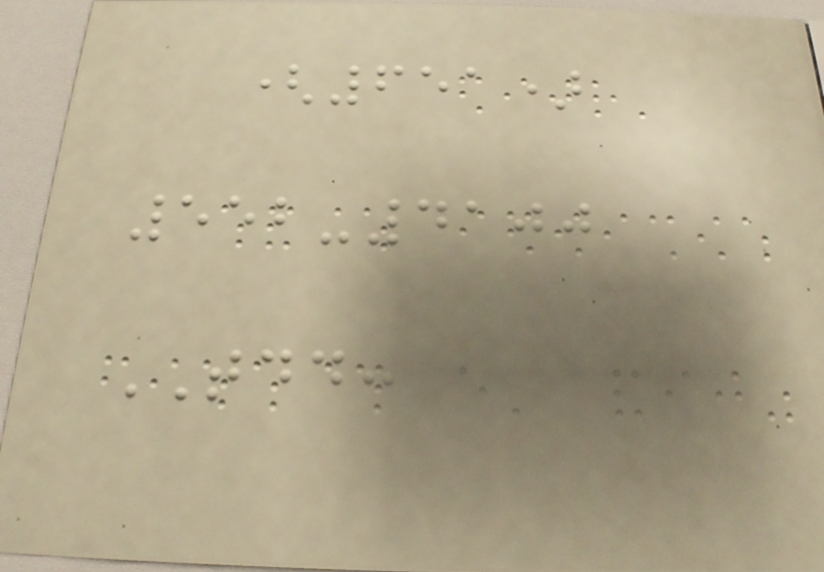(651)
552-4100
TDD:
